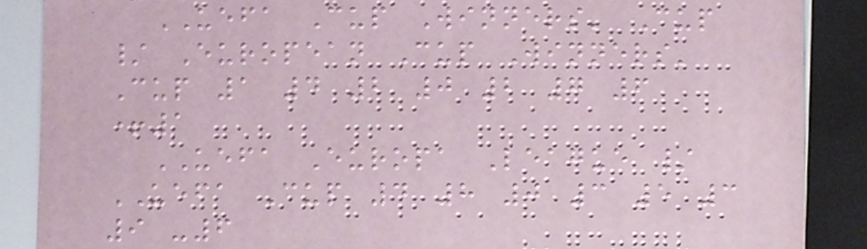UEFA Cup Winners' Cup
/ European Cup Winners'
Cup 1 4 2 0 2 7 6
+1
UEFA Europa League /
UEFA Cup 4 8 0 3 5 3
9 -6
